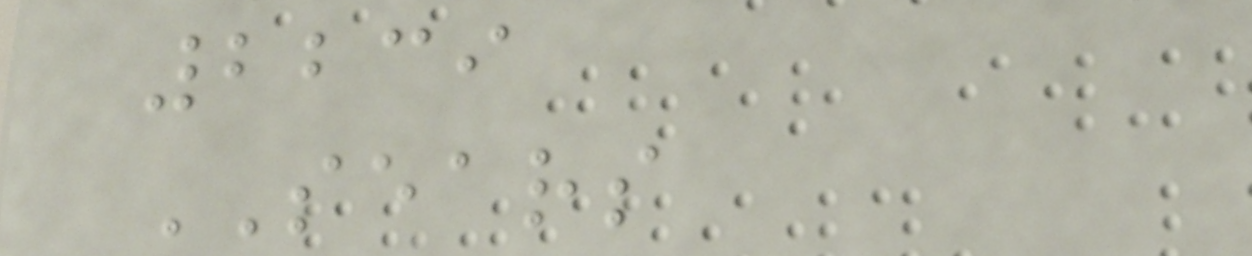2239
SEARS
